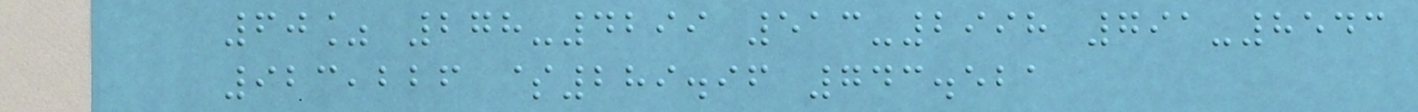60% 278-4299 513-2998 791-8543
923,226 $289.96 743.521
